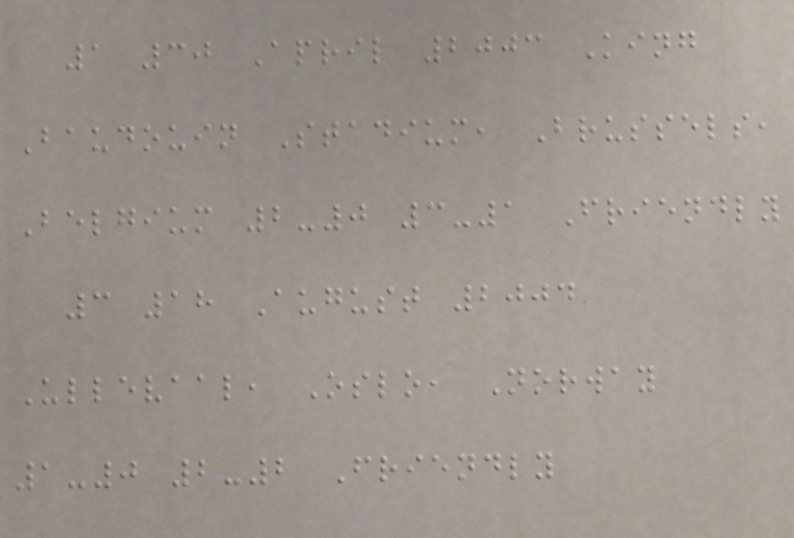1 30 April 2003 King
Baudouin Stadium, Brussels,
Belgium 2-0 3-1 Friendly
3 18 August 2004
Ullevaal, Oslo, Norway
1-0 2-2 Friendly
